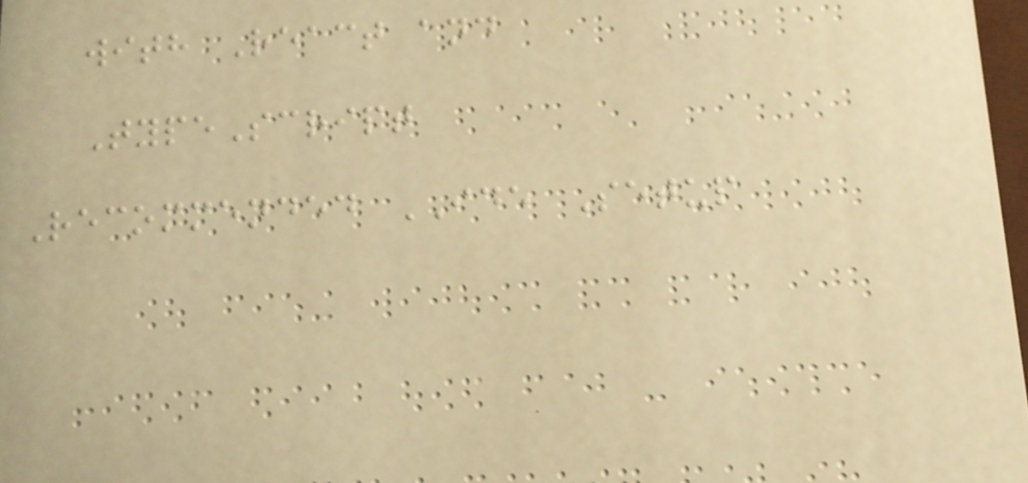with React and
TypeScript
Recommended IDE Setup
